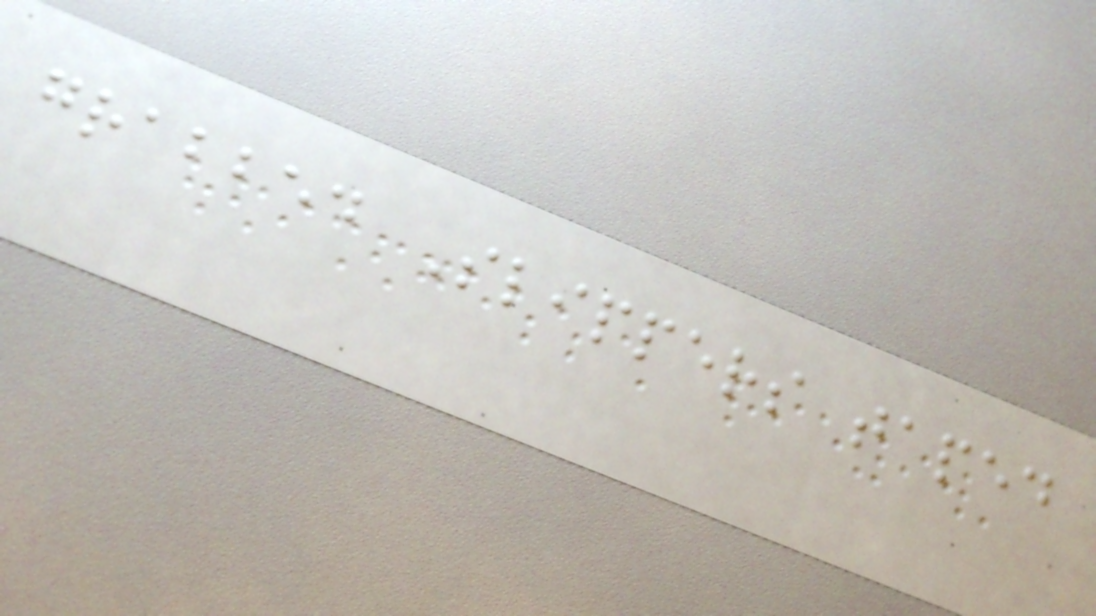grabbed Slippers taped
